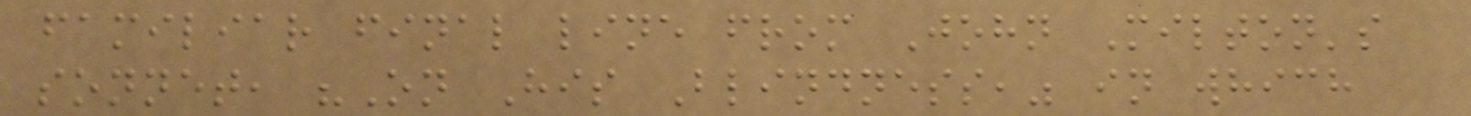familiar final line from John Milton's
sonnet, "On His Blindness," in which
